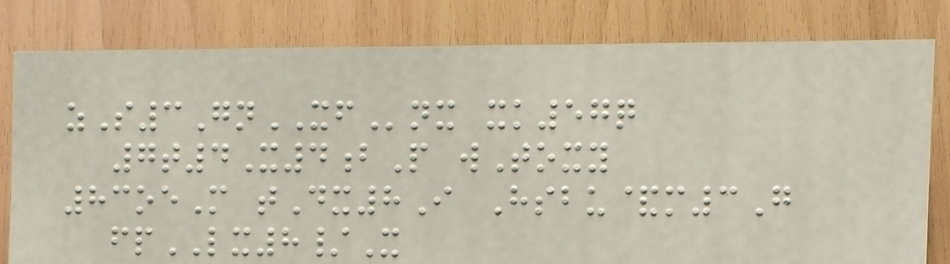zS3GnXFnx xk57q
7t4X4bP wToxy
83oeM tDx8I Hsbu&m3G
fpLX8/X
